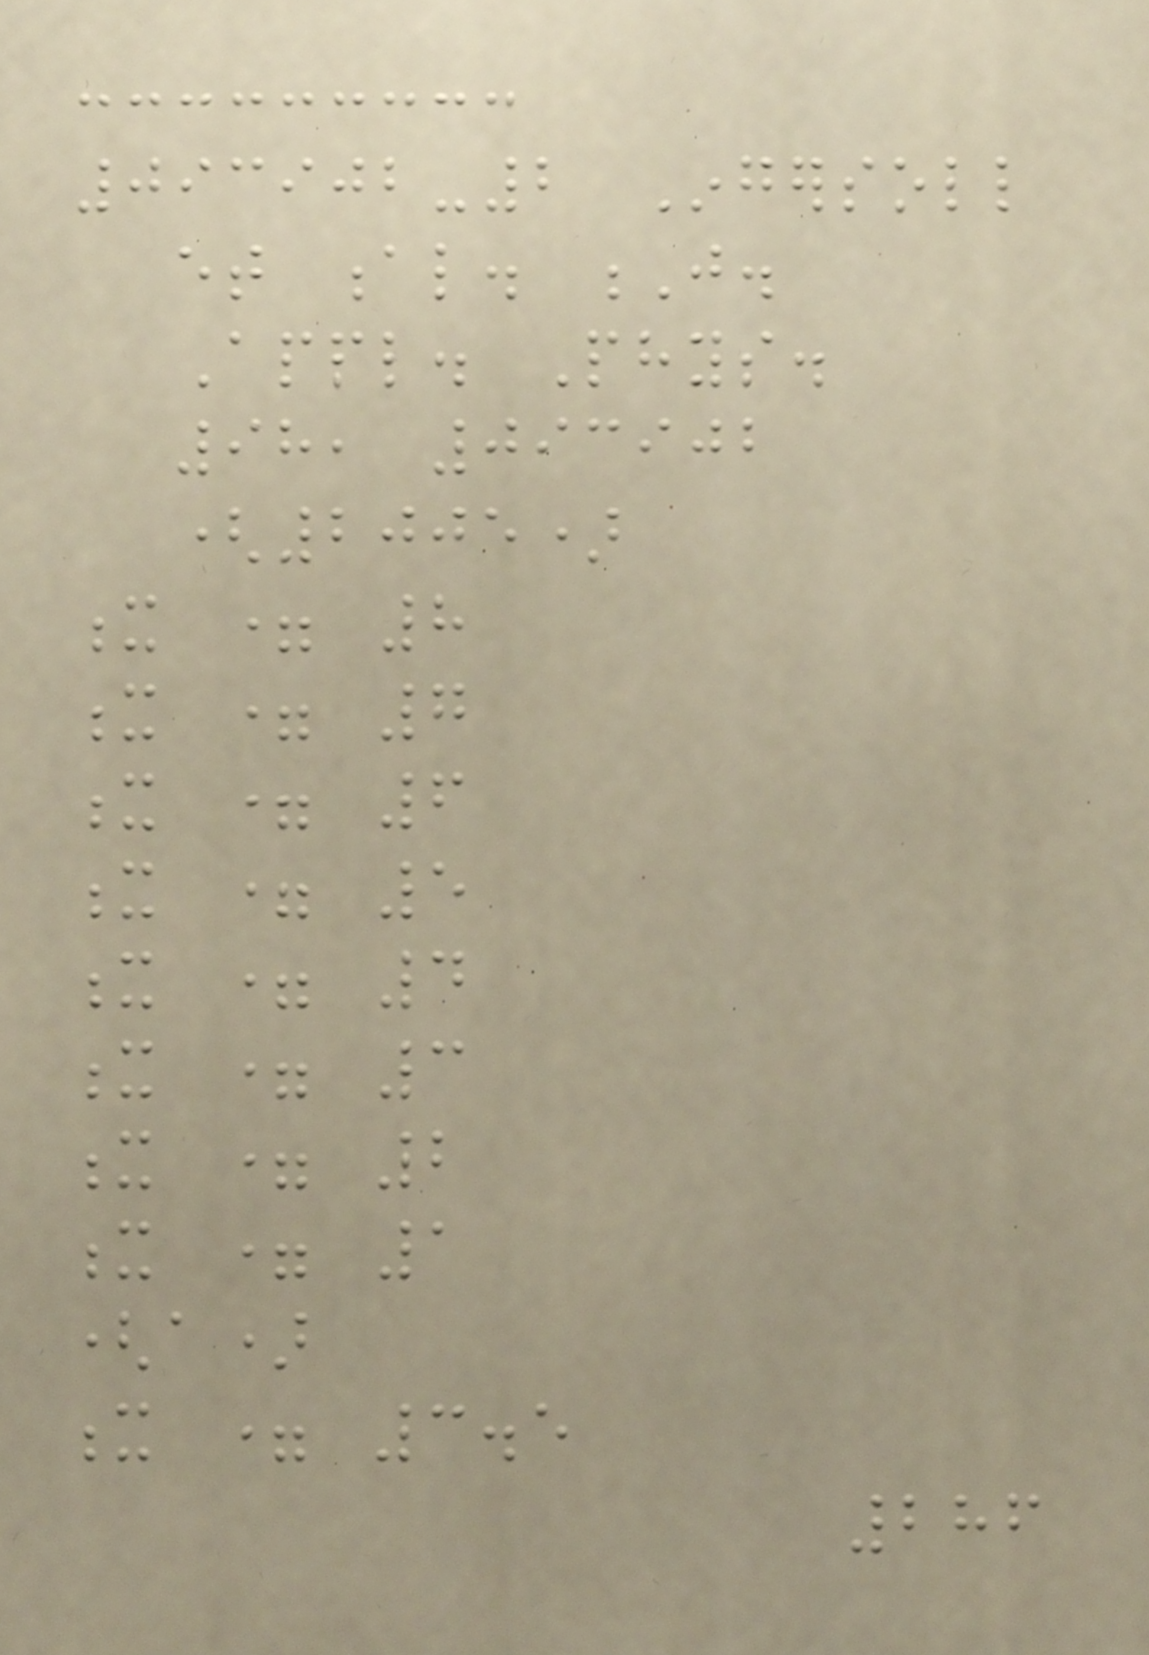093902-2 Ingersoll
et al. J.
Appl. Phys.
98, 093902
(2005)
x = 8
x = 7
x = 6
x = 5
x = 4
x = 3
x = 2
x = 1
(a)
x = 3.5
286
